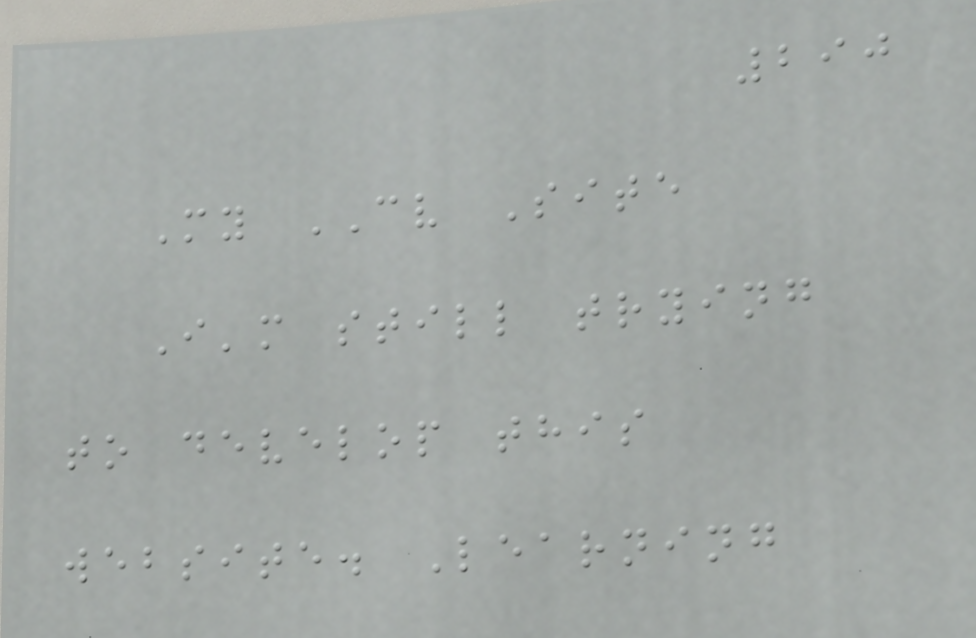290
My CV Site
I'm still trying
to develop this
website. Learning
